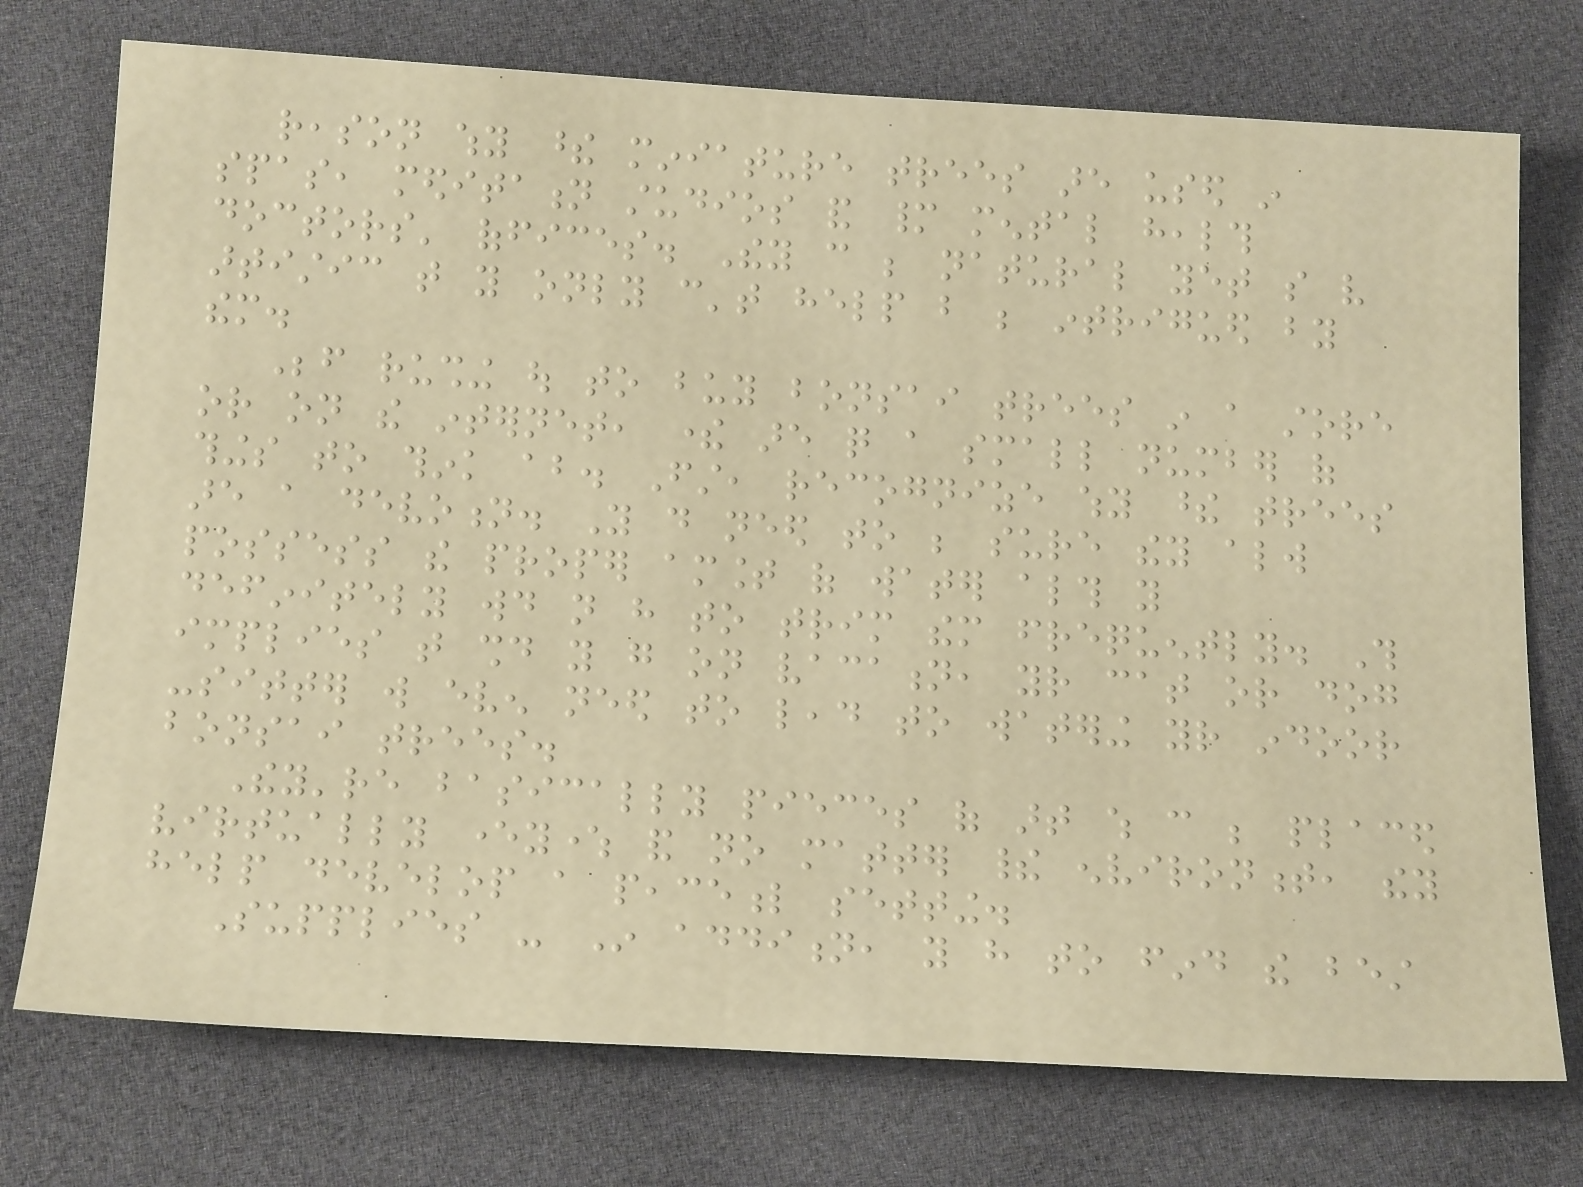reason why these miniature trees are used in
spas, meditation studios and many mental health
doctors' offices. They can be natural yet so very
artistic that you only can't help but be intrigued by
them.
Before rushing out to buy bonsai trees in a store
or on the internet, there are quite a small number of
things to think about. First, recognize why these trees
are a devotion. You do need to be sure they always
possess the proper amount of water although you
definitely would not have to trim them frequently. This
implies that should you go on vacation, your cat or dog
-sitter will even need to lead to watering your indoor
bonsai trees.
They're basically pieces of art which can be placed
virtually everywhere and no matter their environment, they
help develop a peaceful setting.
Supplies - In addition, you have to find the best
